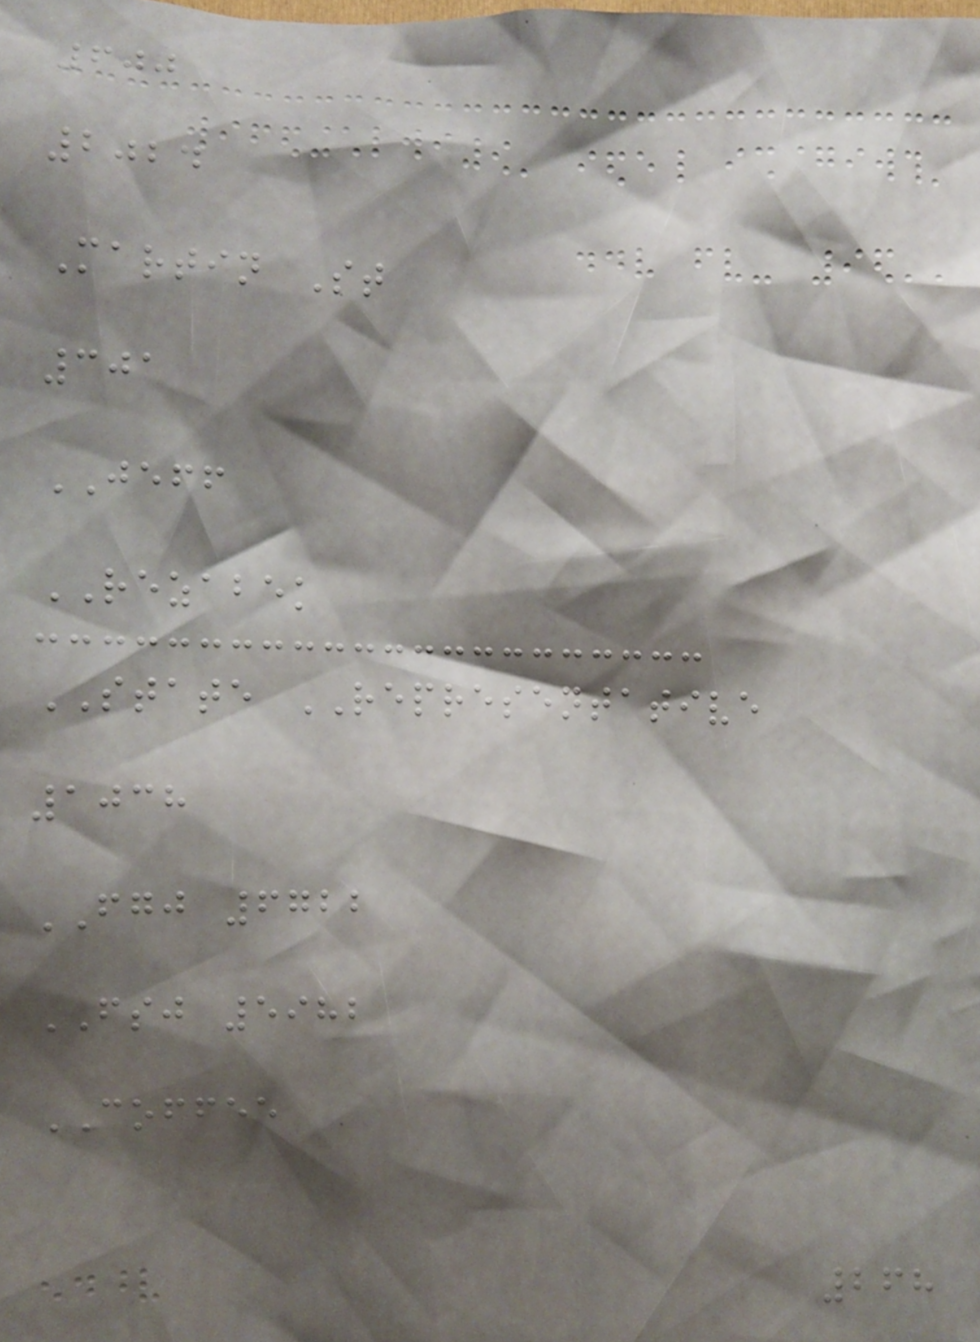600
2024
Martin St
301
JEFF
REZABEK
STATE REPRESENTATIVE
1038
FGJ 6722
FSJ 5982
COFFEE
268
